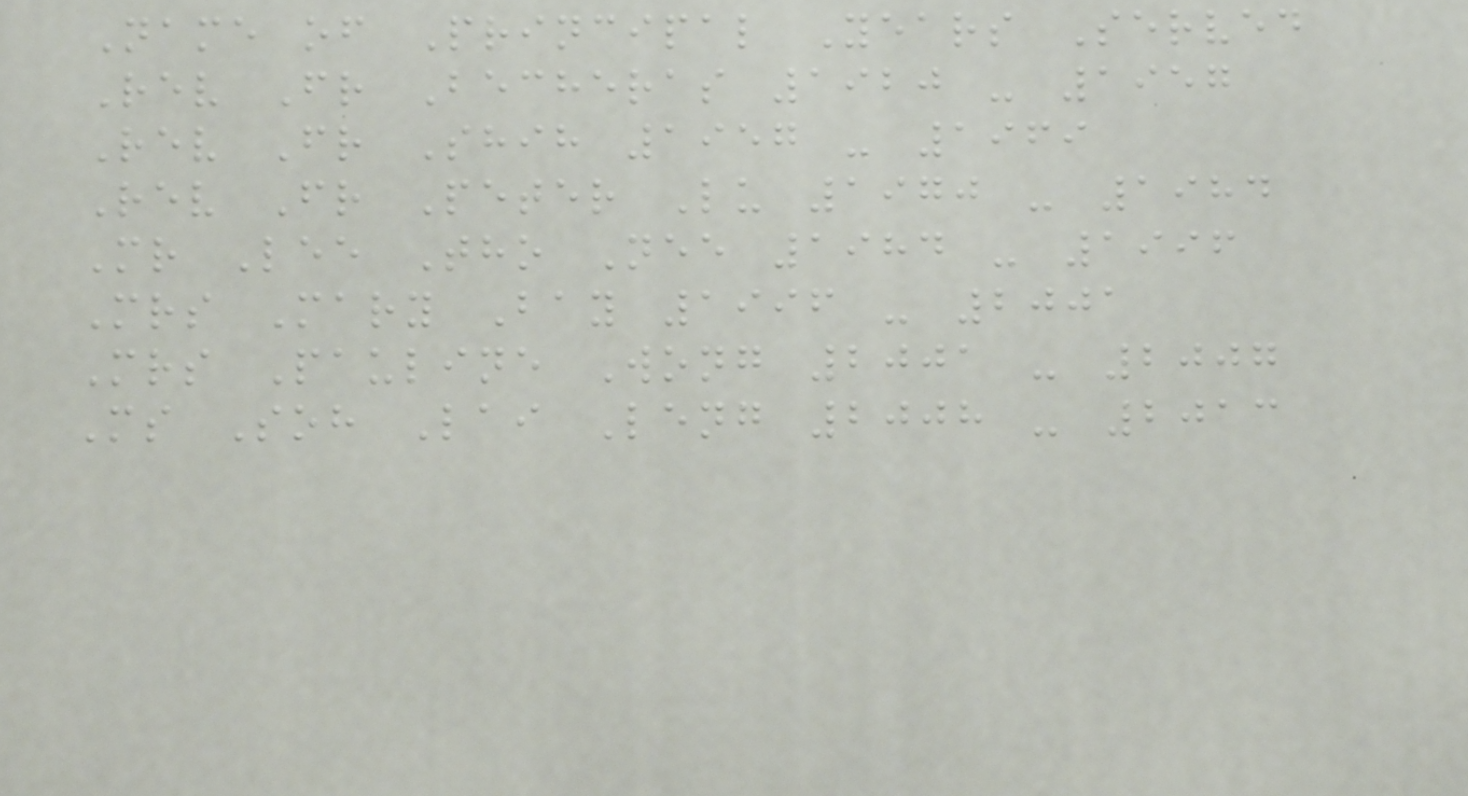Name of Principal Years Served
Rev Fr Becheras 1920 - 1957
Rev Fr Shih 1957 - 1969
Rev Fr Peter Lu 1970 - 1984
Mr Lee Tho Nee 1984 - 1996
Mrs Mary Bay 1996 - 2001
Mrs Pauline Wong 2001 - 2007
Ms Soh Lai Leng 2008 - 2013
